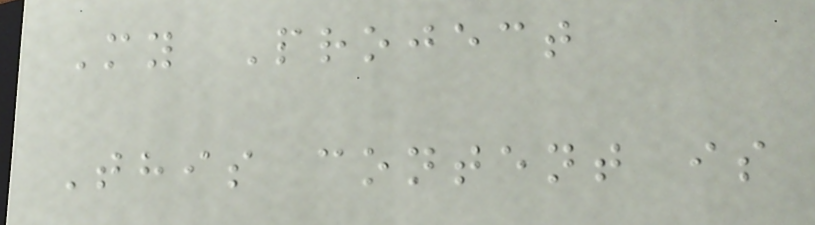My Project
This content is
